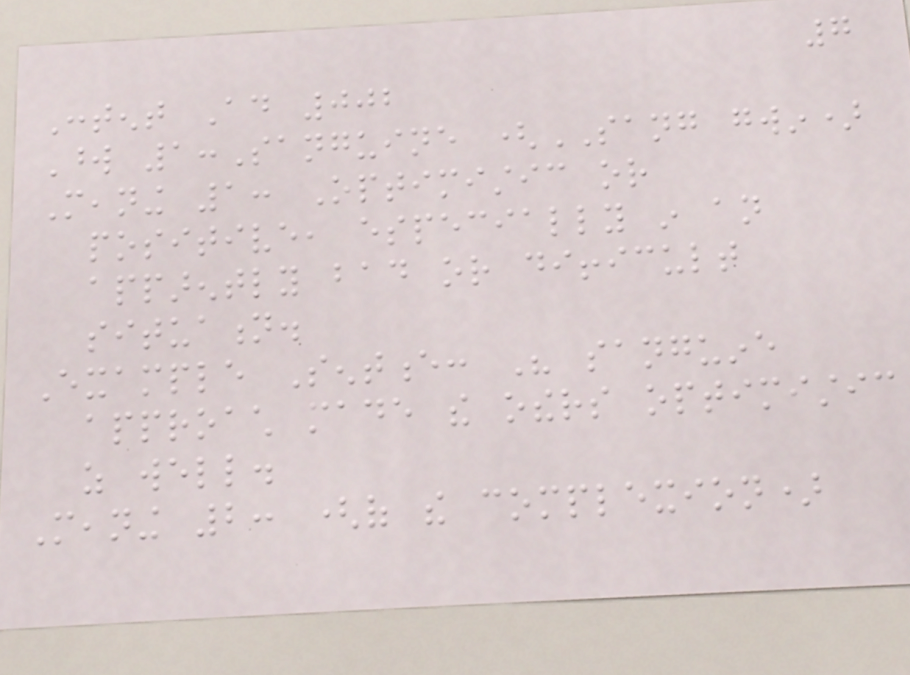7
Content Ad 002
Word 1:Sanguine (SANG gwin)
Meaning 1: Optimistic or
positive, especially in an
apparently bad or difficult
situation.
Example Sentence: His sanguine
approach made the others optimistic
as well.
Meaning 2: (of the complexion)
